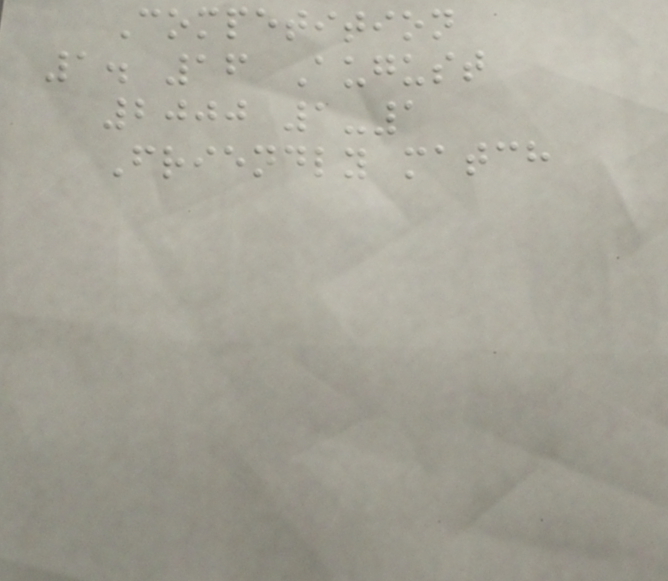Competition
1. 16 August
2000 1-1
Friendly match
